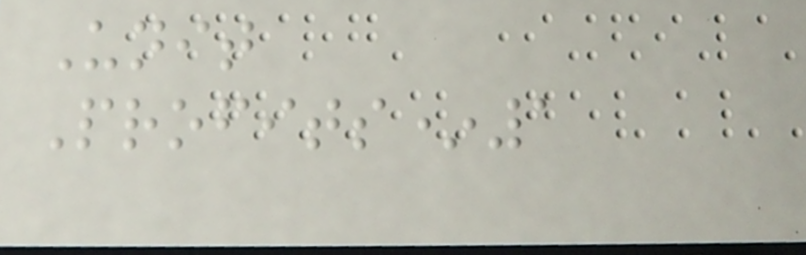Unit
Profits*1
